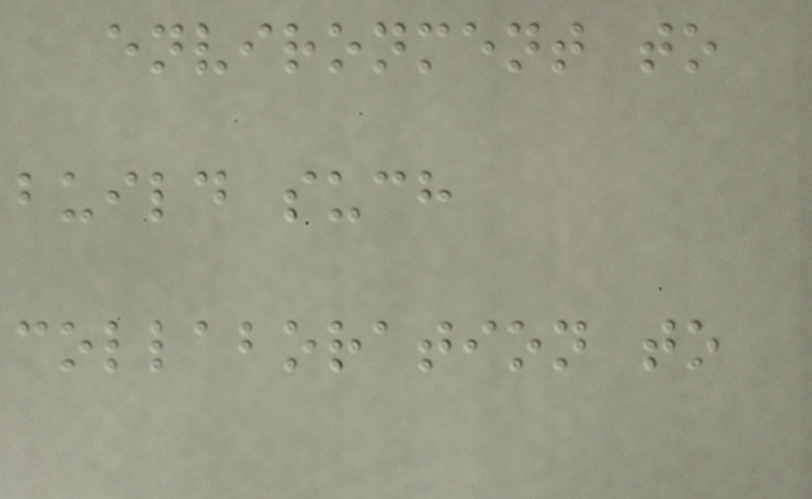environment to
build such
collaboration to
